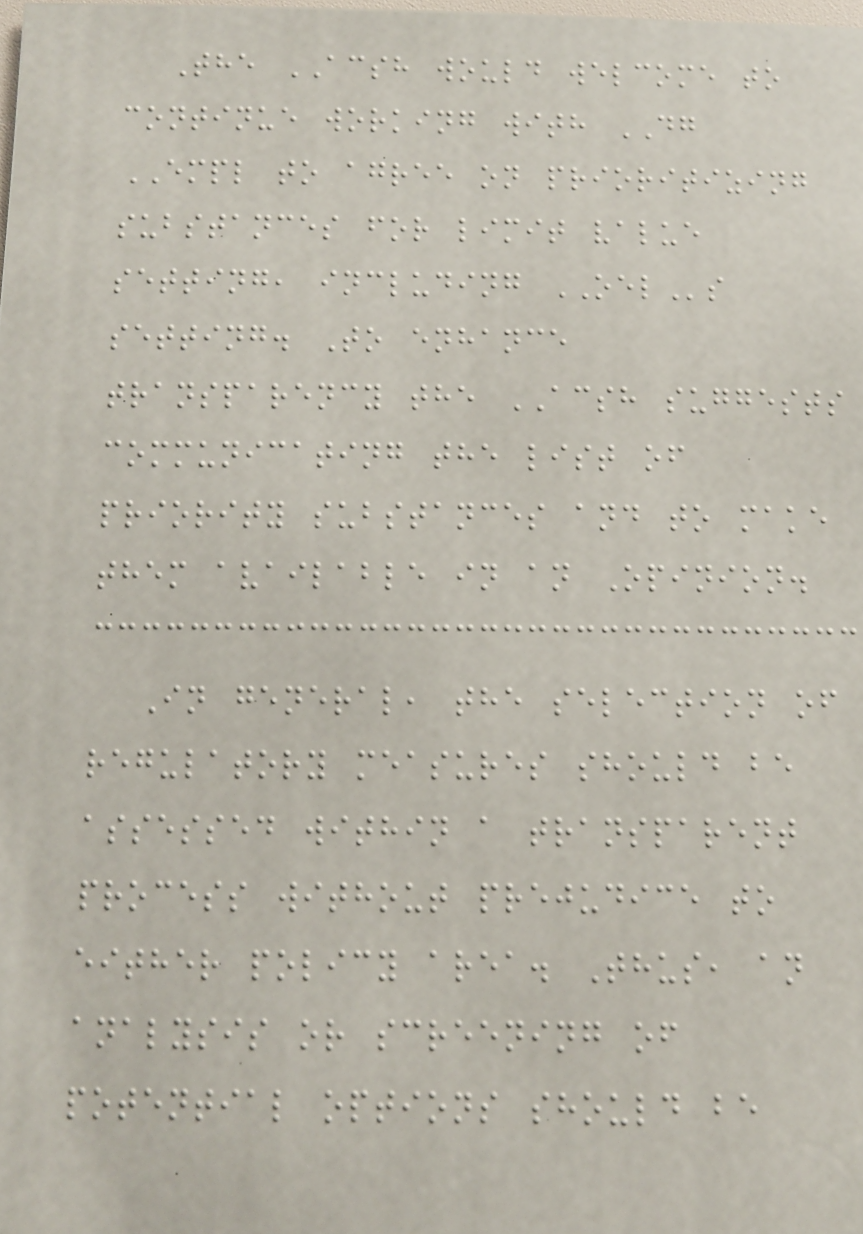The ACSH would welcome to
continue working with DG
EMPL to agree on prioritizing
substances for limit value
setting, including OELs
setting. To enhance
transparency the ACSH suggests
communicating the list of
priority substances and to make
them available in an Opinion.
In general, the selection of
regulatory measures should be
assessed within a transparent
process without prejudice to
either policy area. Thus, an
analysis or screening of
potential options should be
